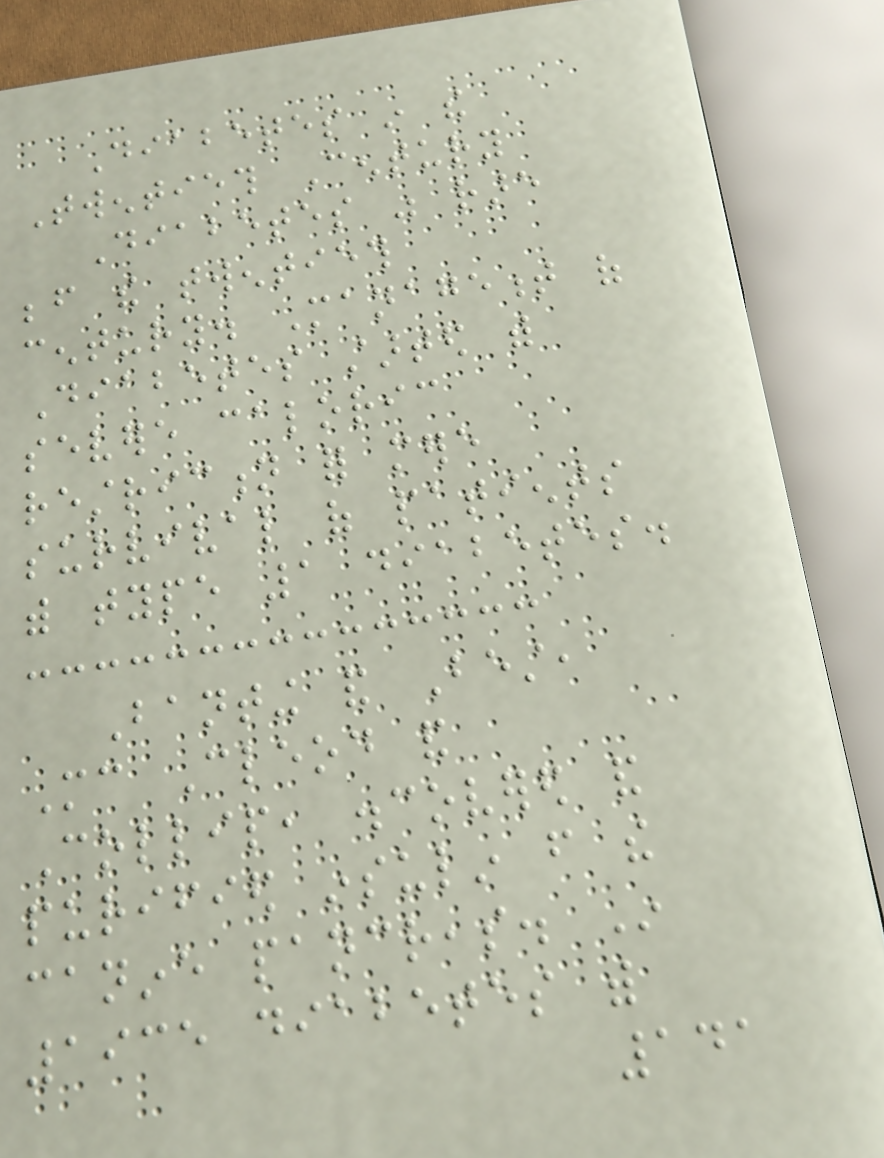Diabetes in the
Twentieth Century
Diabetes was rare
before the twentieth
century. Management of
Diabetes started with
severe caloric
restriction for mere
survival of patients
with type 1 diabetes.
Banting and Best,
Mc Cleod and
Collip, discovered and
purified insulin from the
canine pancreas. In
1935 diabetes with
141
